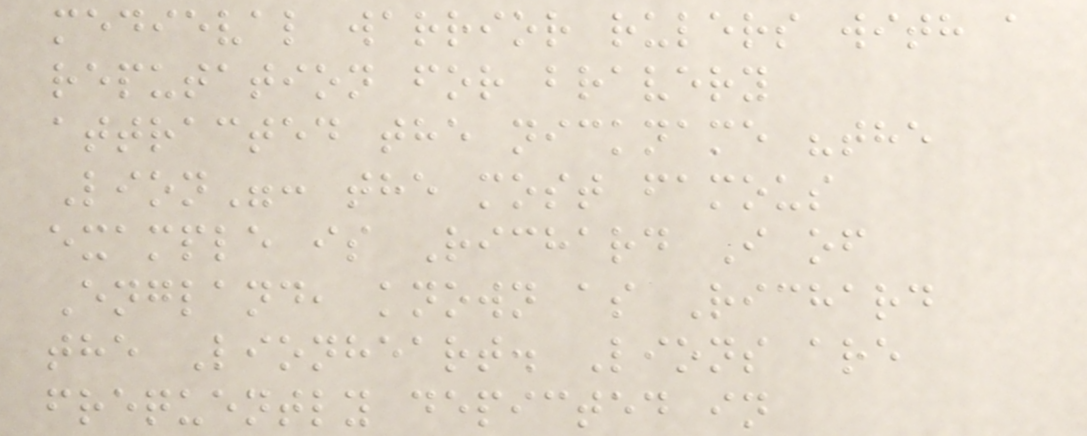medieval warrior rulers with a
reputation for bravery
attracted the nickname "the
Lion": the most famous
example is Richard I of
England, known as Richard
the Lionheart. Lions are
frequently depicted in
